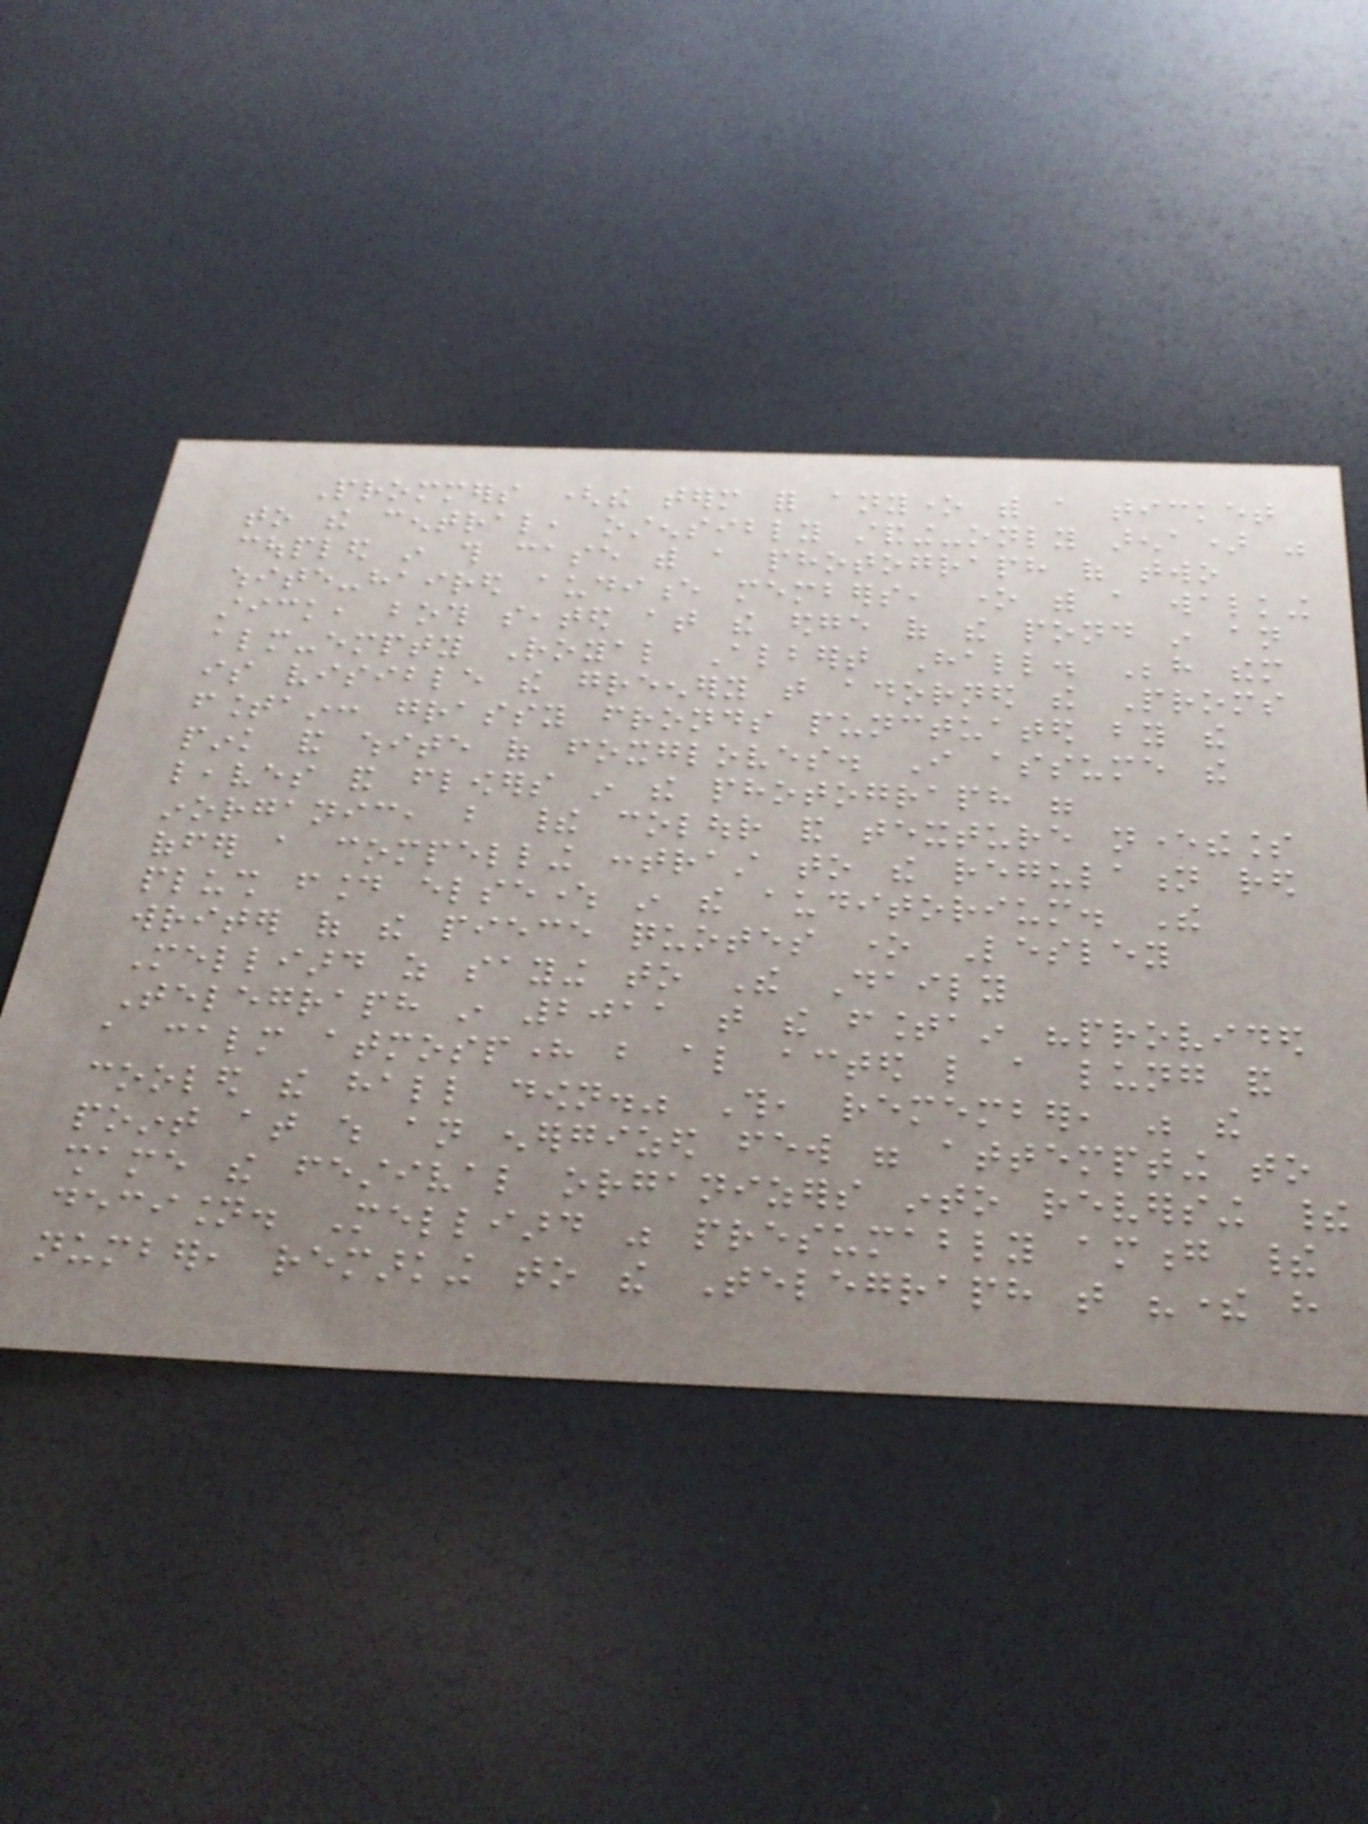Prommers (the term for anyone with a ticket
to the central, ostensibly standing-only arena) was
coupled in this case with a photograph of two
white-haired audience members, one with a walking
stick, both seated at the edge of the pond in an
almost-empty Royal Albert Hall. Behind them
is visible the greenery that adorned the Proms
fountain: grassy fronds punctuated by the
pink and white of foxgloves. I assume the
leaves and flowers in the photograph were
inorganic, but their colour and texture nevertheless
offer a compelling contrast to the regulation red
plush found elsewhere in the auditorium. The
writer of the piece quotes one Lesley
Melliard as saying to The Daily
Telegraph in 2011 that the fountain "provided
a calm atmosphere but also acted like a lung and
cooled the hall down." This, remember, was the
point at which an energized few were attempting to
shame the festival organizers into reversing their
decision. Melliard was presumably among their
number, remarking to the Telegraph that "there have
